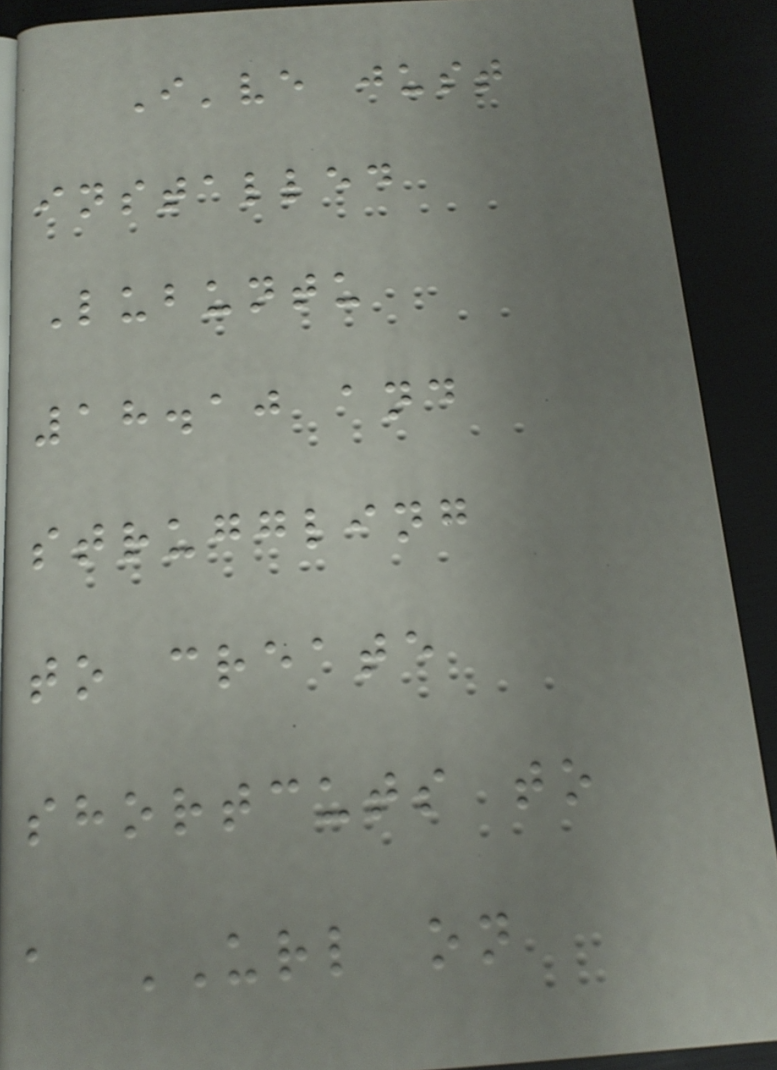I've just
installed
Lubuntu
18.10 and
struggling
to create
shortcuts to
a URL on
